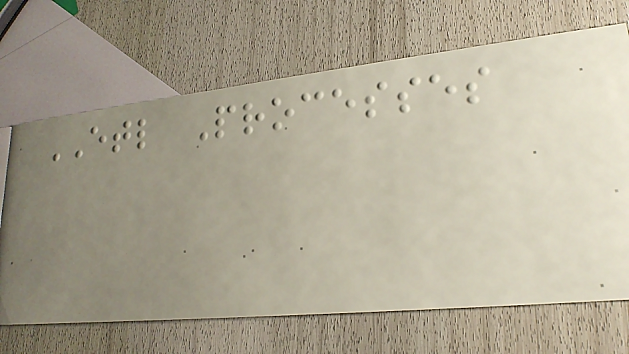ETL Processes
